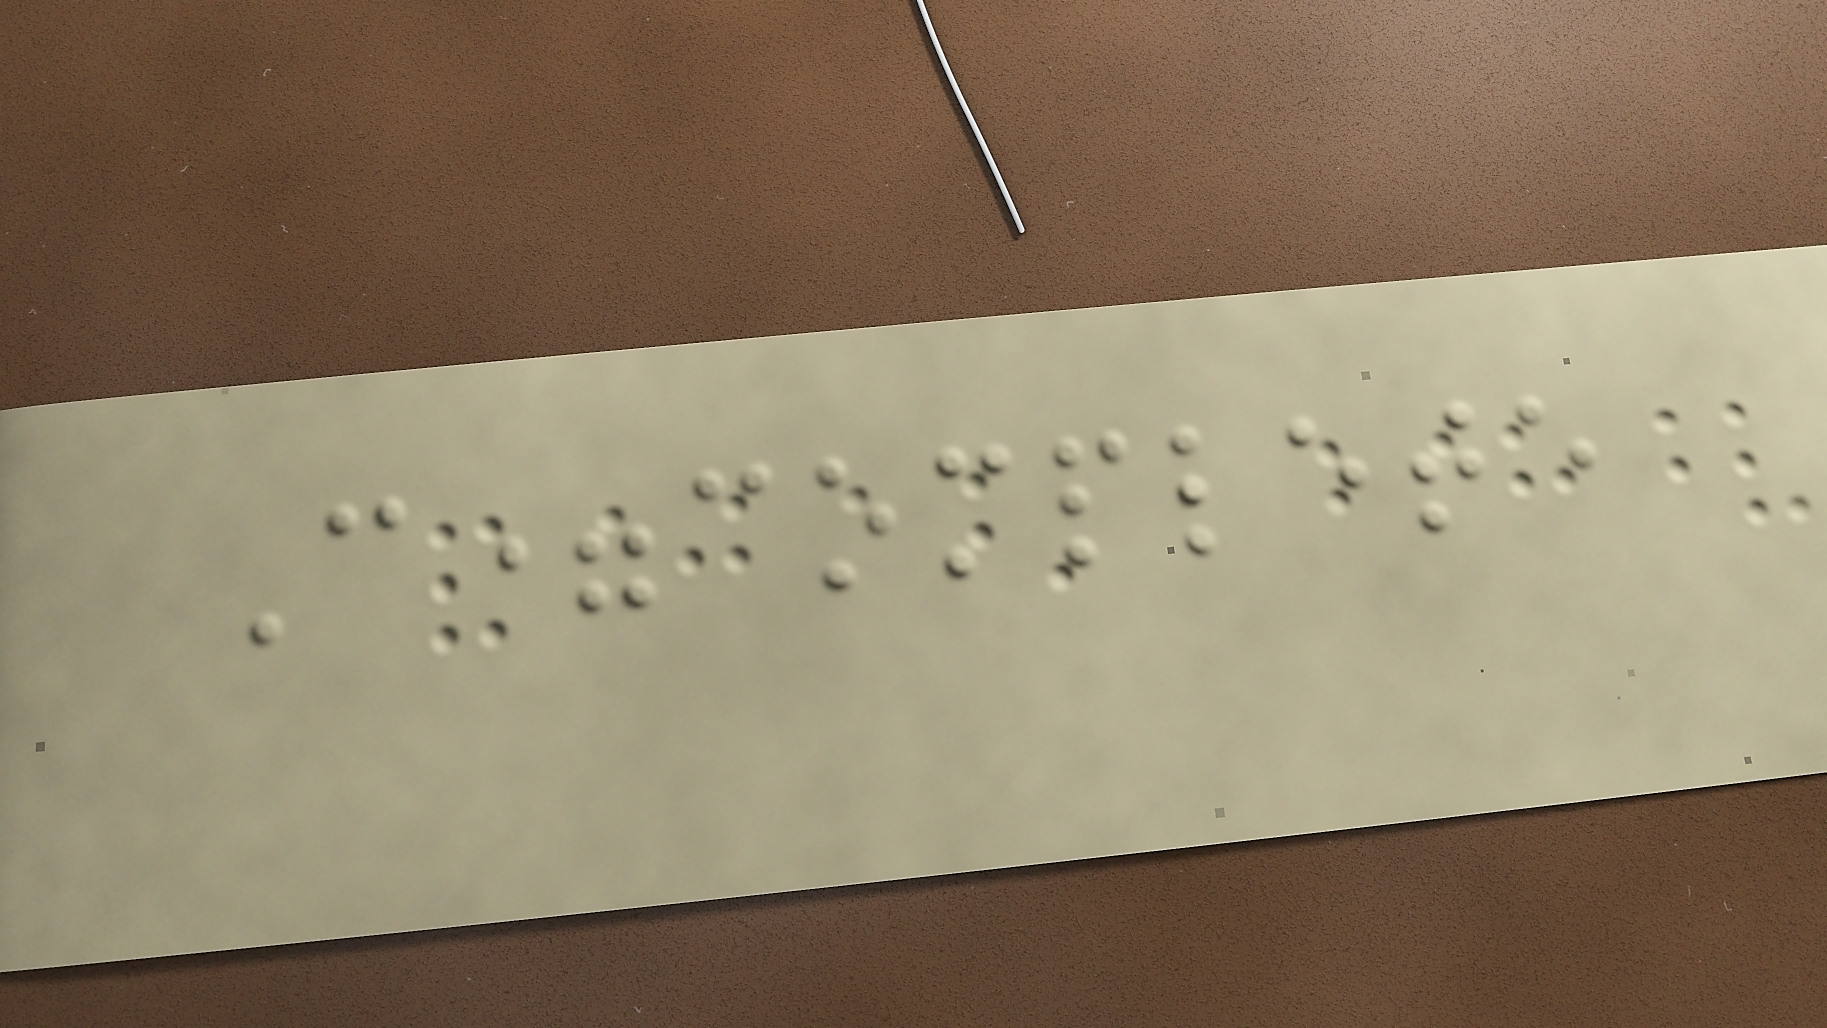C=complete
